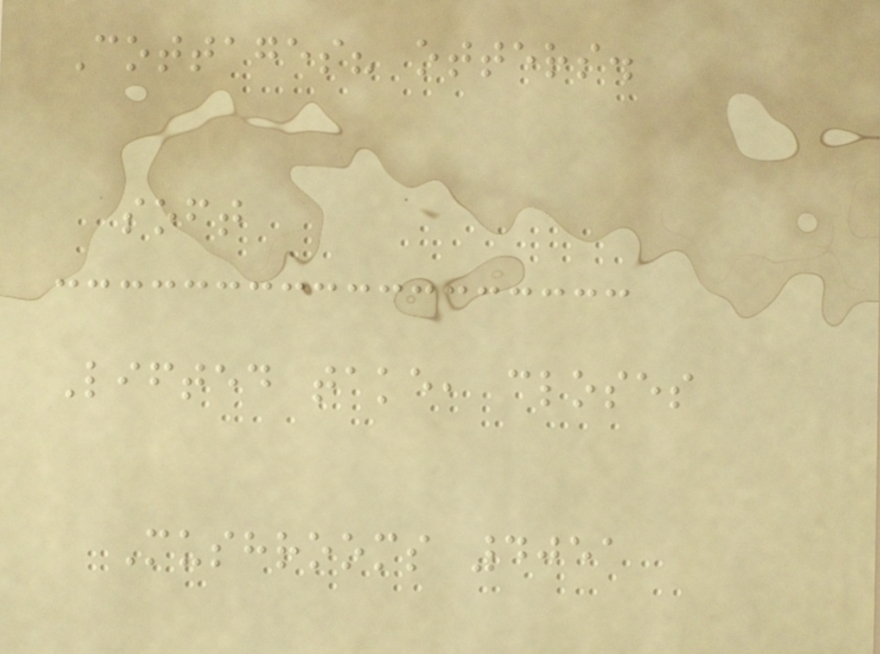Cottages? otters.
soft
Lifted take, closes
Mushrooms 4051
